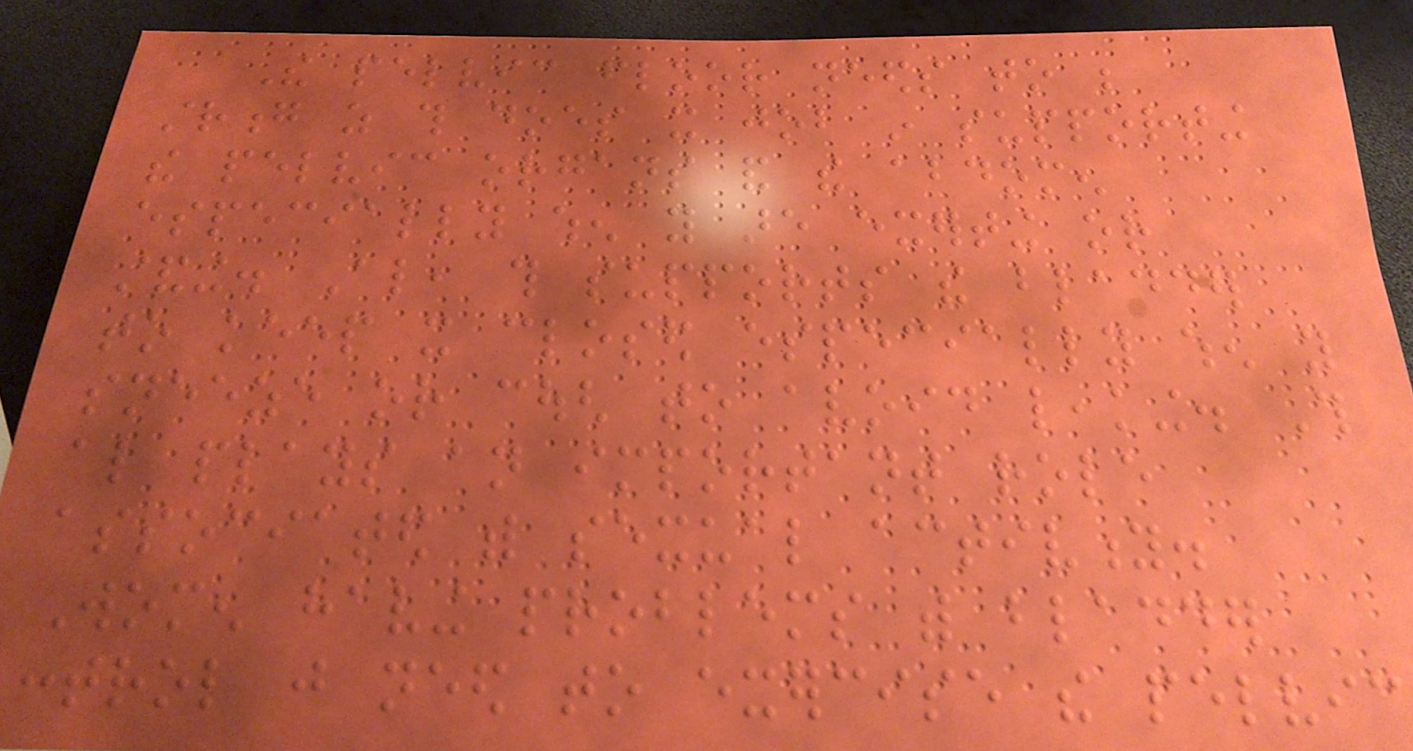The pelvic floor needs to be
strong as this does it job in supporting
the pelvic organs and the abdomen
especially when you are exerting or
standing. Also, this supports the bladder
to keep it closed especially when you
sneeze or cough to avoid leaking. This
also plays an important role
associated with sexual activity.
Women having problems with bladder
control just need to exercise the pelvic
